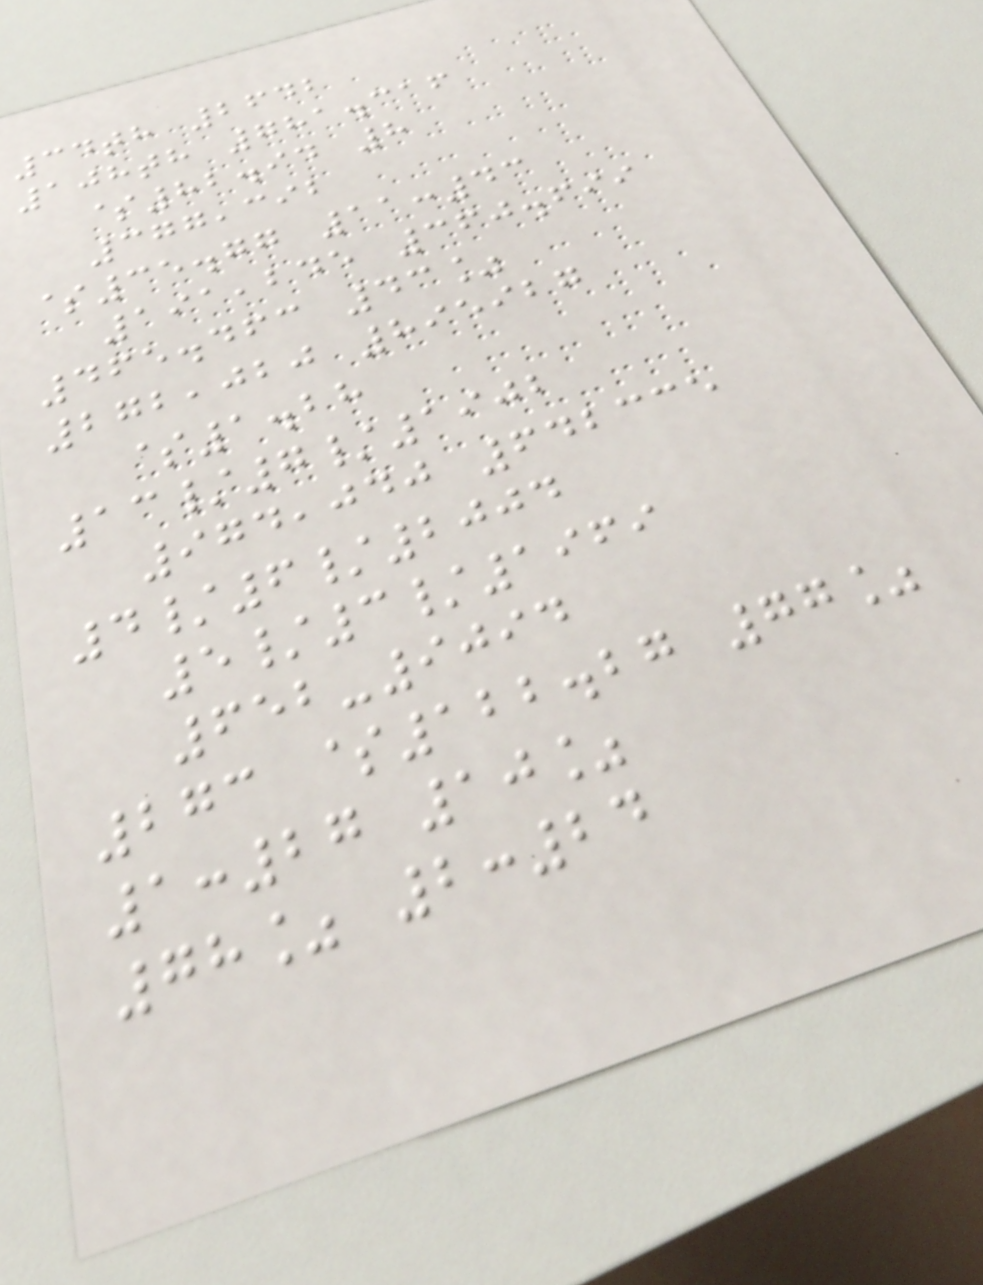34th 2642
108th 781.316
$82.94 8
377,392
$35.77 11:43
191,245 360.699
465.463 43%
272,020 895927
$1.28
13/7/1902
974,040 642335
4/6/2004
5/3/1969
652-9094
273 $122.27 77%
1:27 10%
78% 2:24
